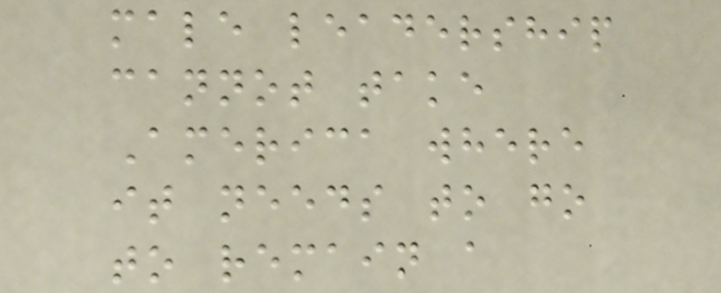male leadership
cannot take
America where
it needs to go
to remain a
